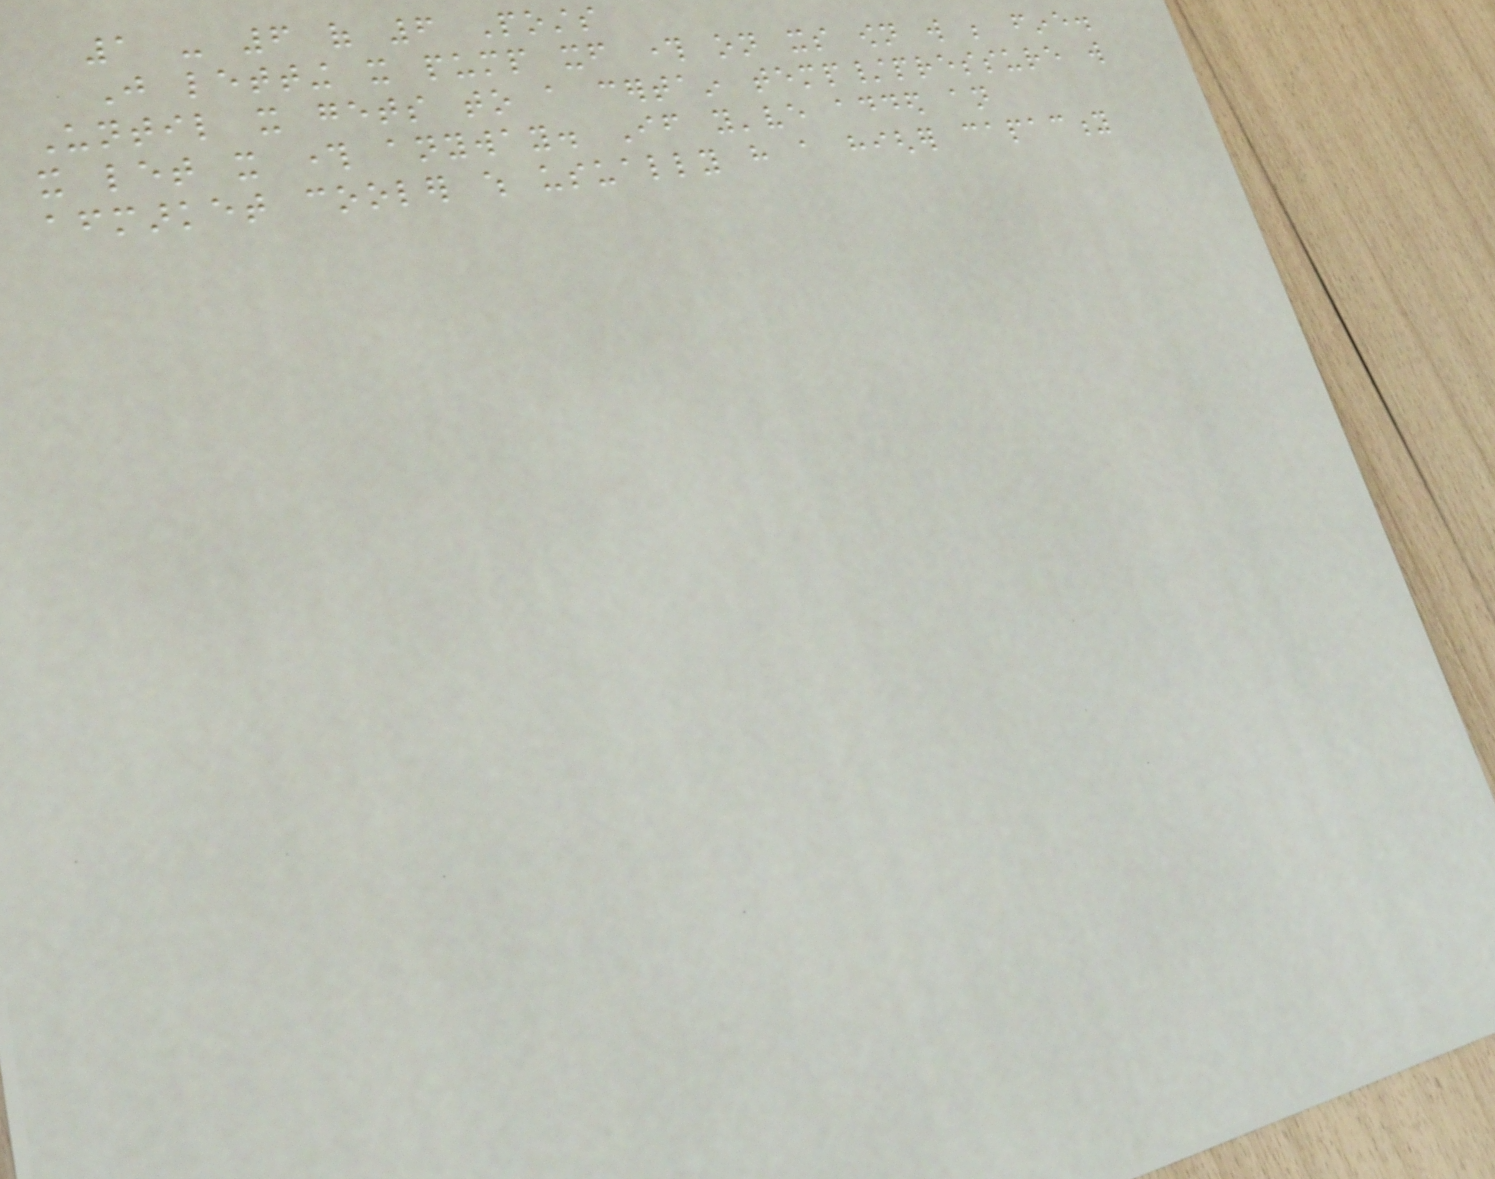1 - 6 of 6 Posts
Just letting it pump itself through on its own will be fine.
Until it gets to a certain temp/pressure will
it let it through anyway. If you've added an
aftermarket cooler which usually have a higher capacity
